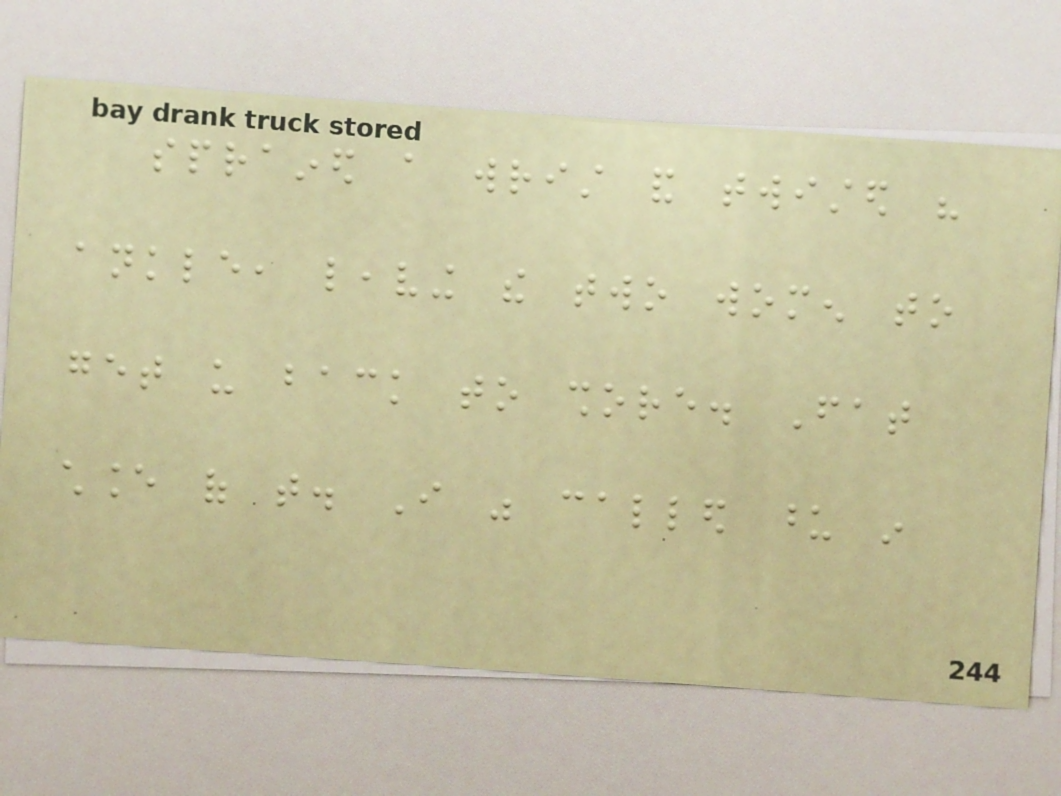sprained a wrist and twisted his
ankle, leaving the two women to
get us back to shore. Fat
chance of that. I was called upon in
